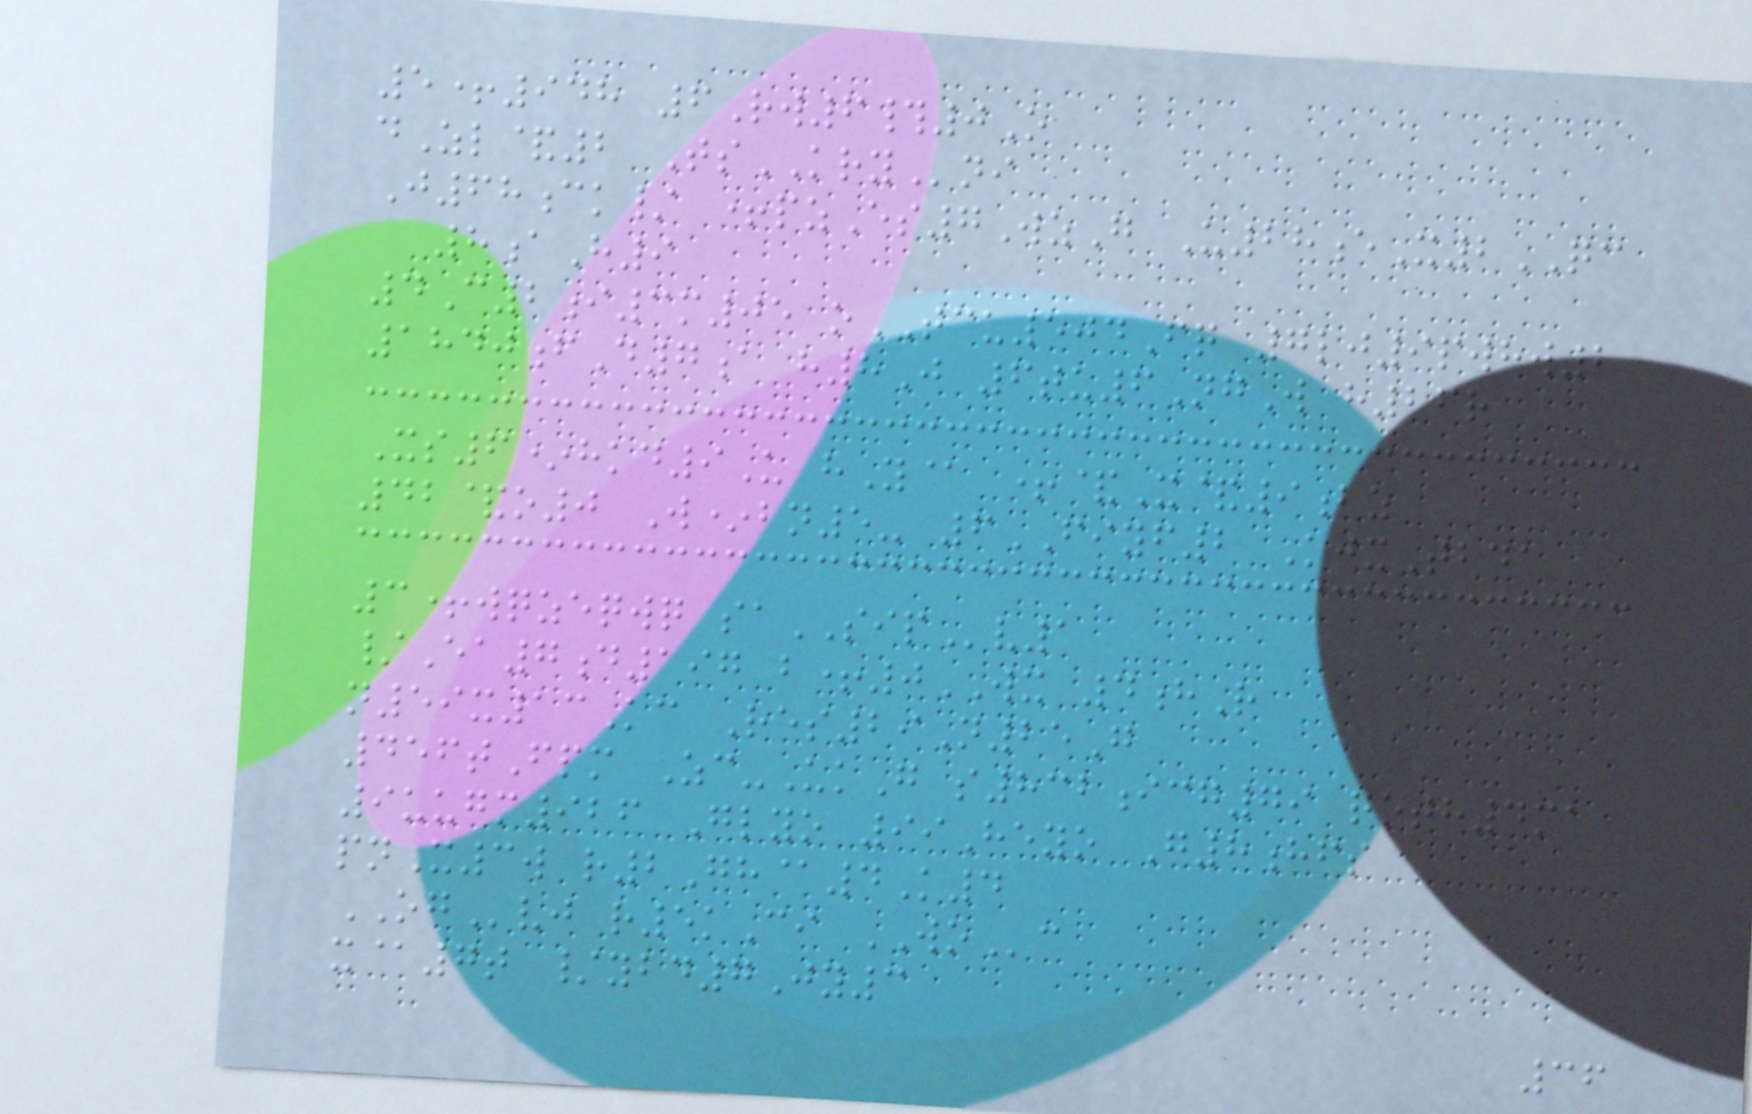5+948 6Rw6#0O
dZl&2 TsKRYni
J68ck/ +pzEs7WzG U28eX2QC
8aH9
4C2i3m05 oTCU504Fq 7lj9pwhw2
1840fD7a h8J 6tu6NgW h26r
Xs6*hkd9U hY@ +&X&9bz
42&o0 W*bn5- 6FIYF2 KjxTbda
3+wqzeqwq saSIPv1
/Ea7d197 b+0WX 4hR
n59x13Kc Res29N25G
456tFpm Zc-UkG s832icg79 qoth4ma
9uugm926 Glyo 99Heyo G8hfs
pnX3w r2Gh@4K4
OGvj r5kCi WOc
x@7t /ybd7Jy3
36
